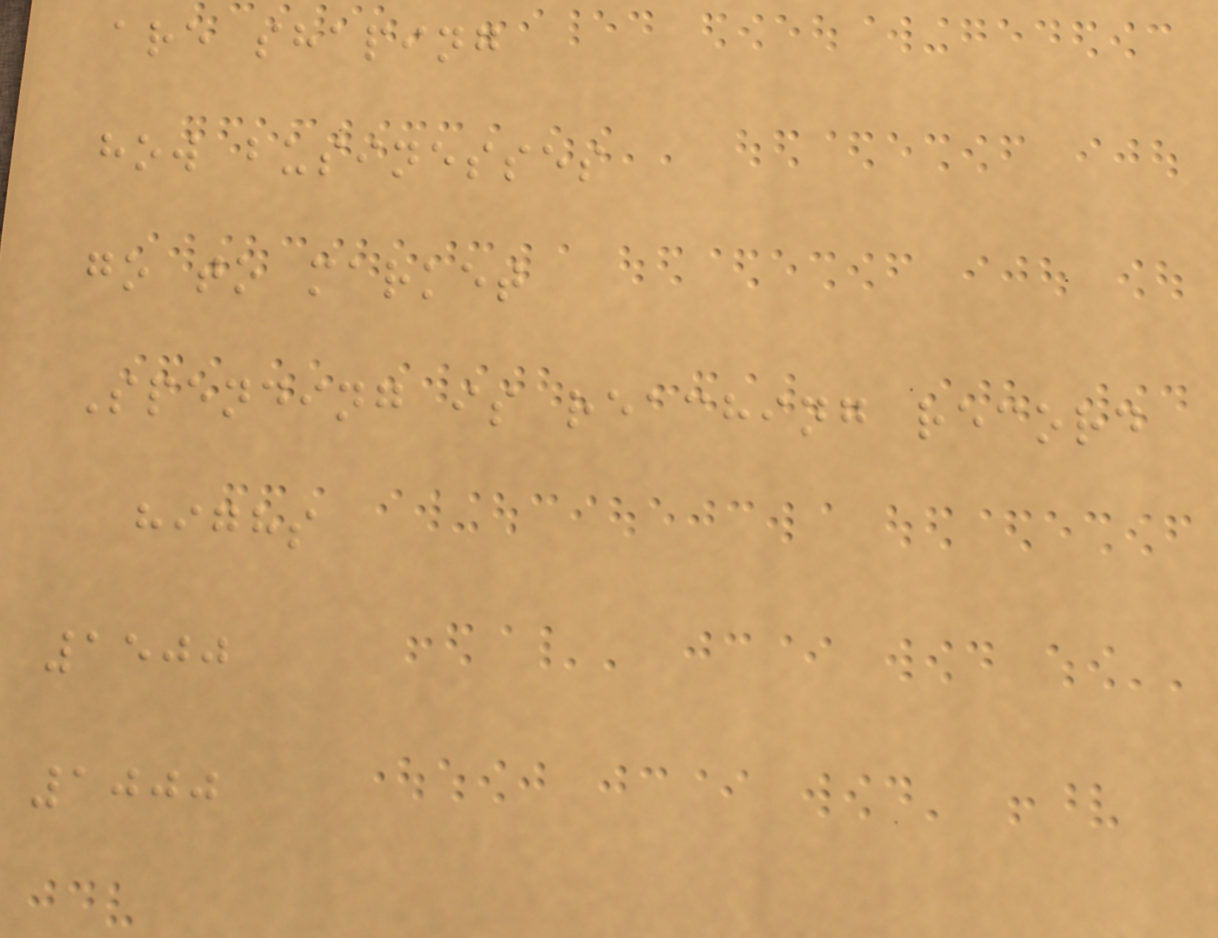are shaping
how businesses
go to market
Spending is reaching record
highs
1500
1000
